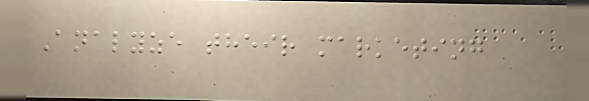Analyze their marketing
